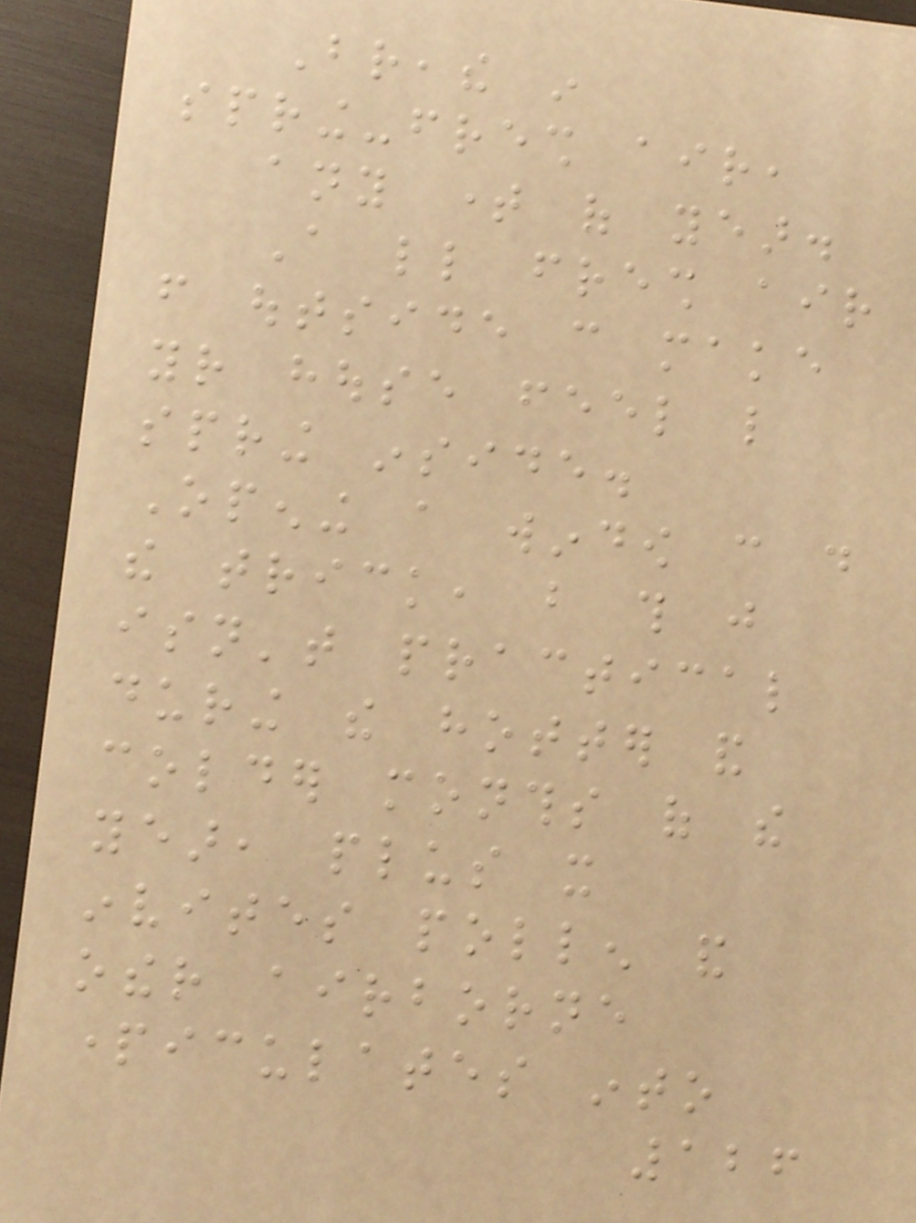Breathe in
spring-fresh air,
any time of year.
A little fresh air
from outside can make
your house feel like
spring inside.
Opening a window can do
the trick, but this just
isn't practical
during the hotter and
colder months of the
year, plus it
invites pollen and
other airborne
particulates into
126
